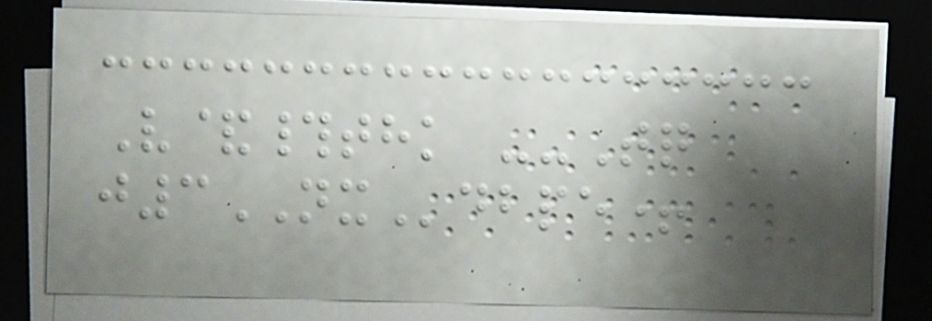V&#thk --Tq
j3NXdbpe+
